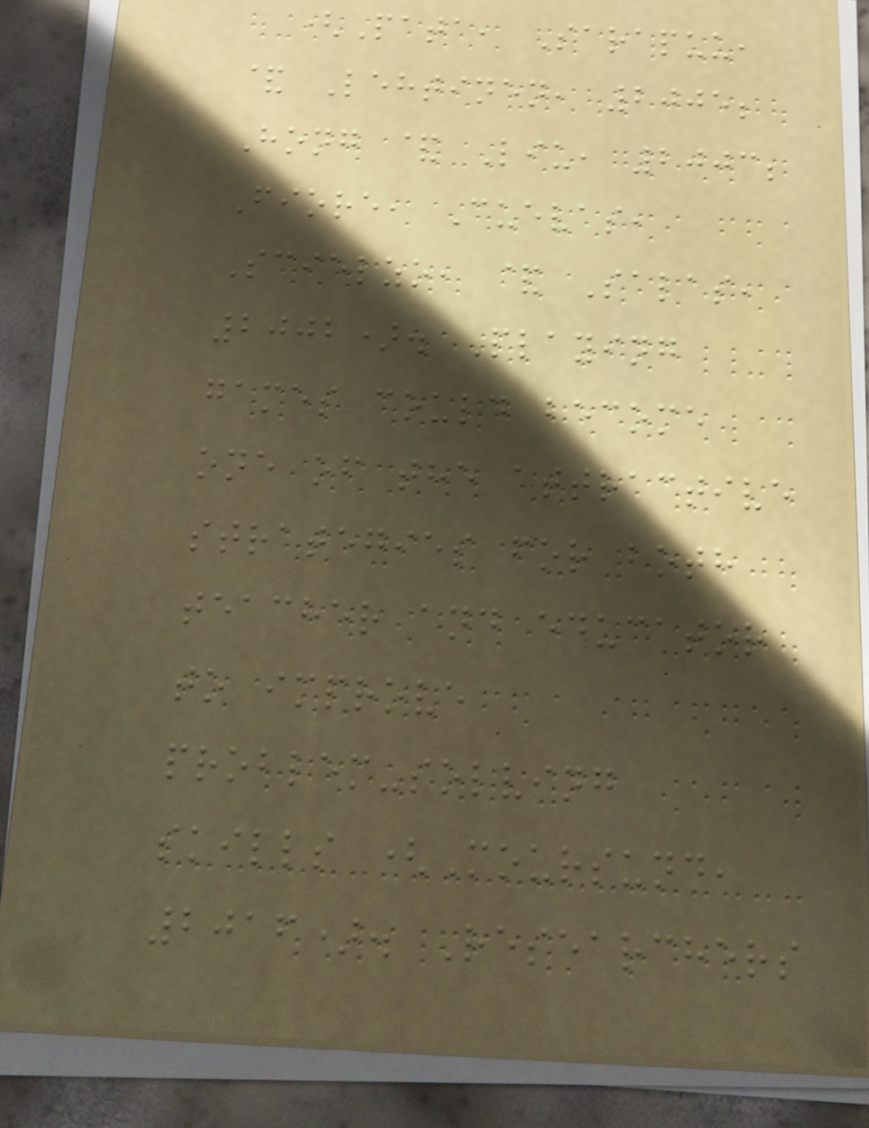(Pata, Sarapuu,
& Lehtinen, 2005;
Hong & Liu, 2003;
Fiore, Cuevas,
Scielzo, & Salas,
2002). Playing
games could become
one of the attractive
strategies for both
teacher and educator
to improve
problem-solving
skills (Moursund,
2016). Researchers
